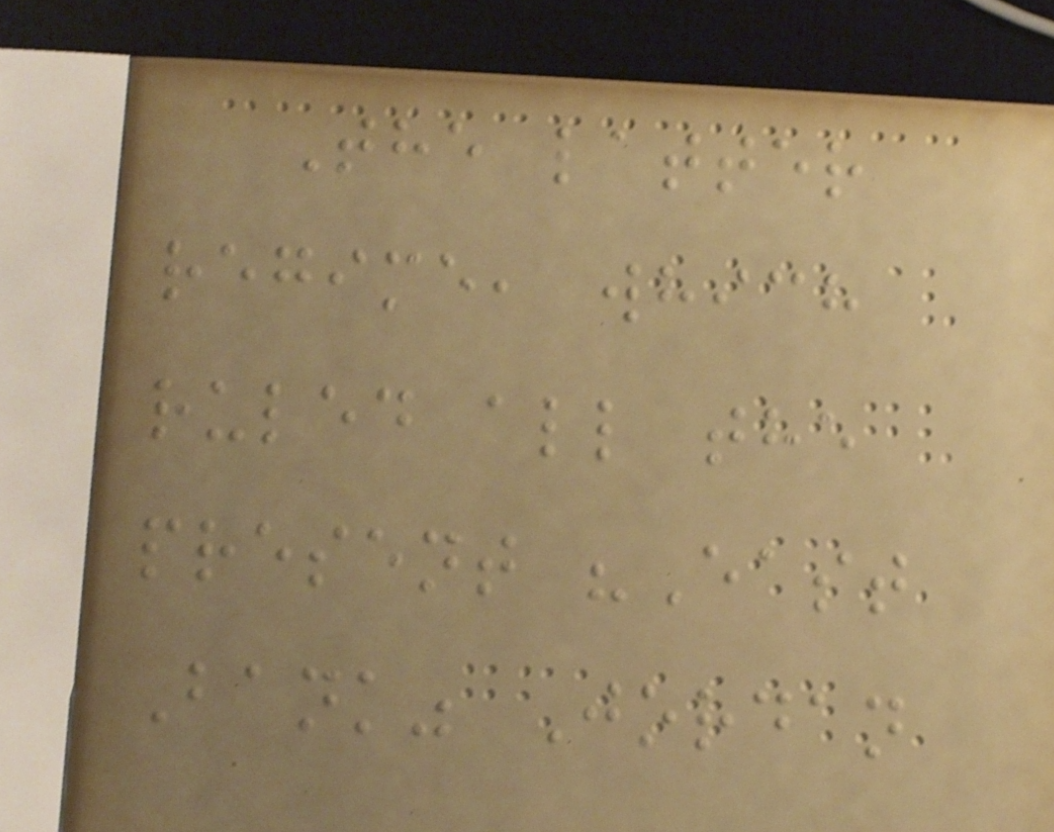The latter
regime, which
ruled all the
present "East
Bank" Jordan
